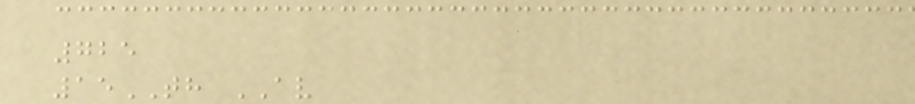725
15TH AV
